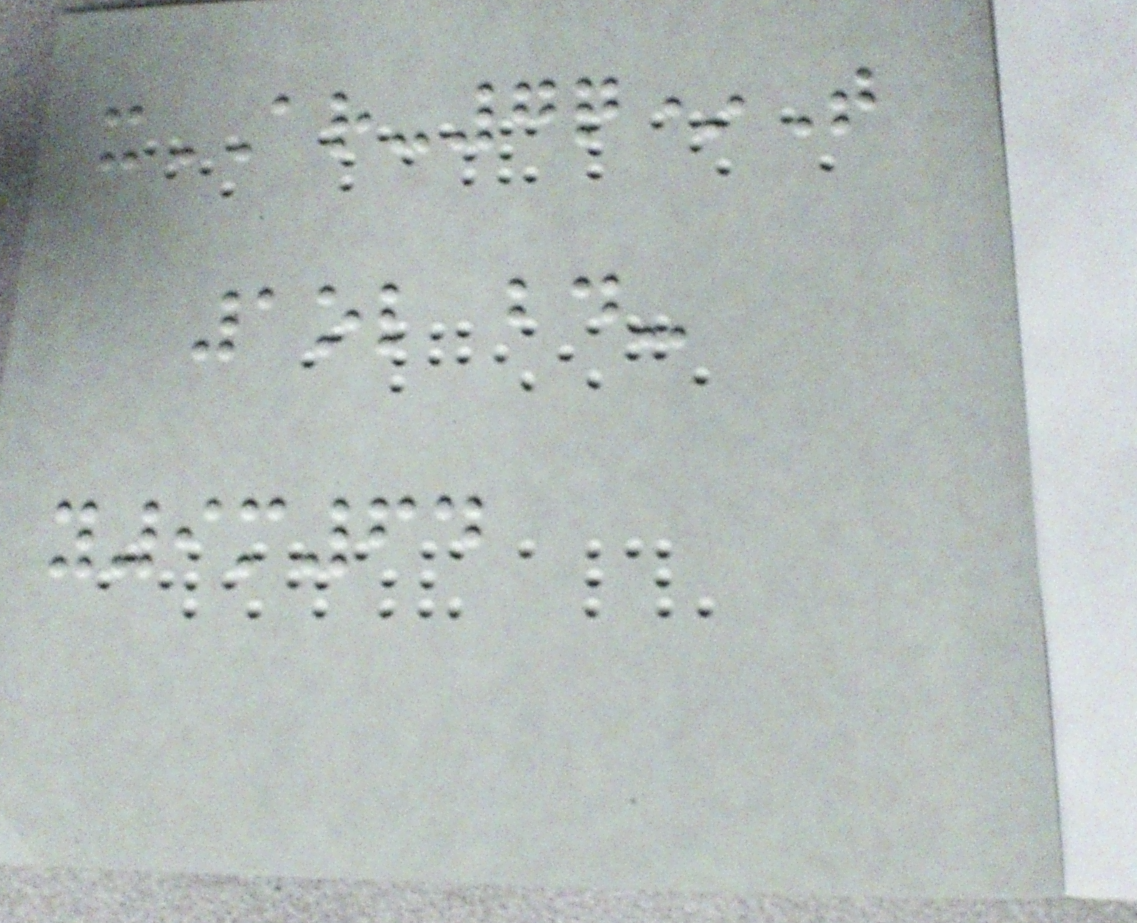xAR-7q*T
1ol bd-
y9m64
